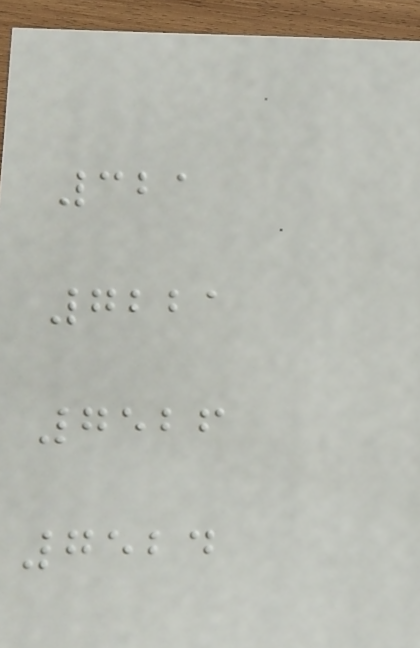321
7221
7526
7524
